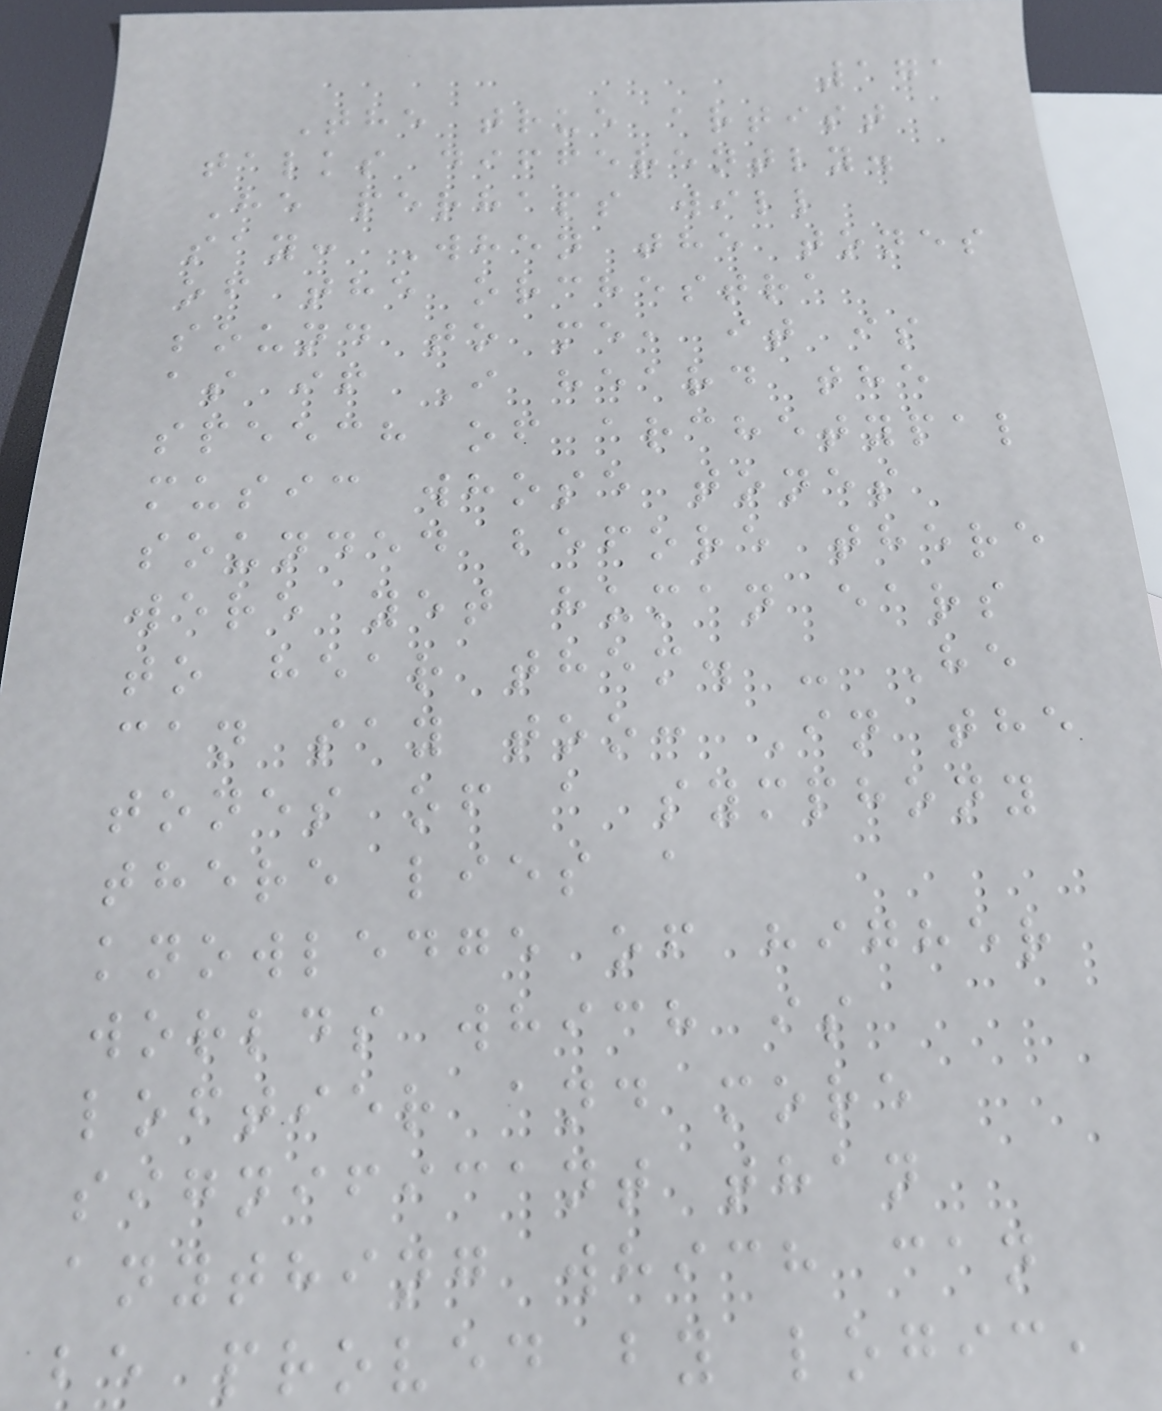171
The true artist
talks differently.
He perhaps will
say: When the tones
of the orchestra
sound to me, it is
as if I heard the
speech of archetypal
music whose tones
sounded before there
were yet human ears
to hear them. - He
can say too: In the
tones of a symphony
there lies a
knowledge of higher
worlds which is
loftier and more
significant than
anything which can
be proved by logic,
